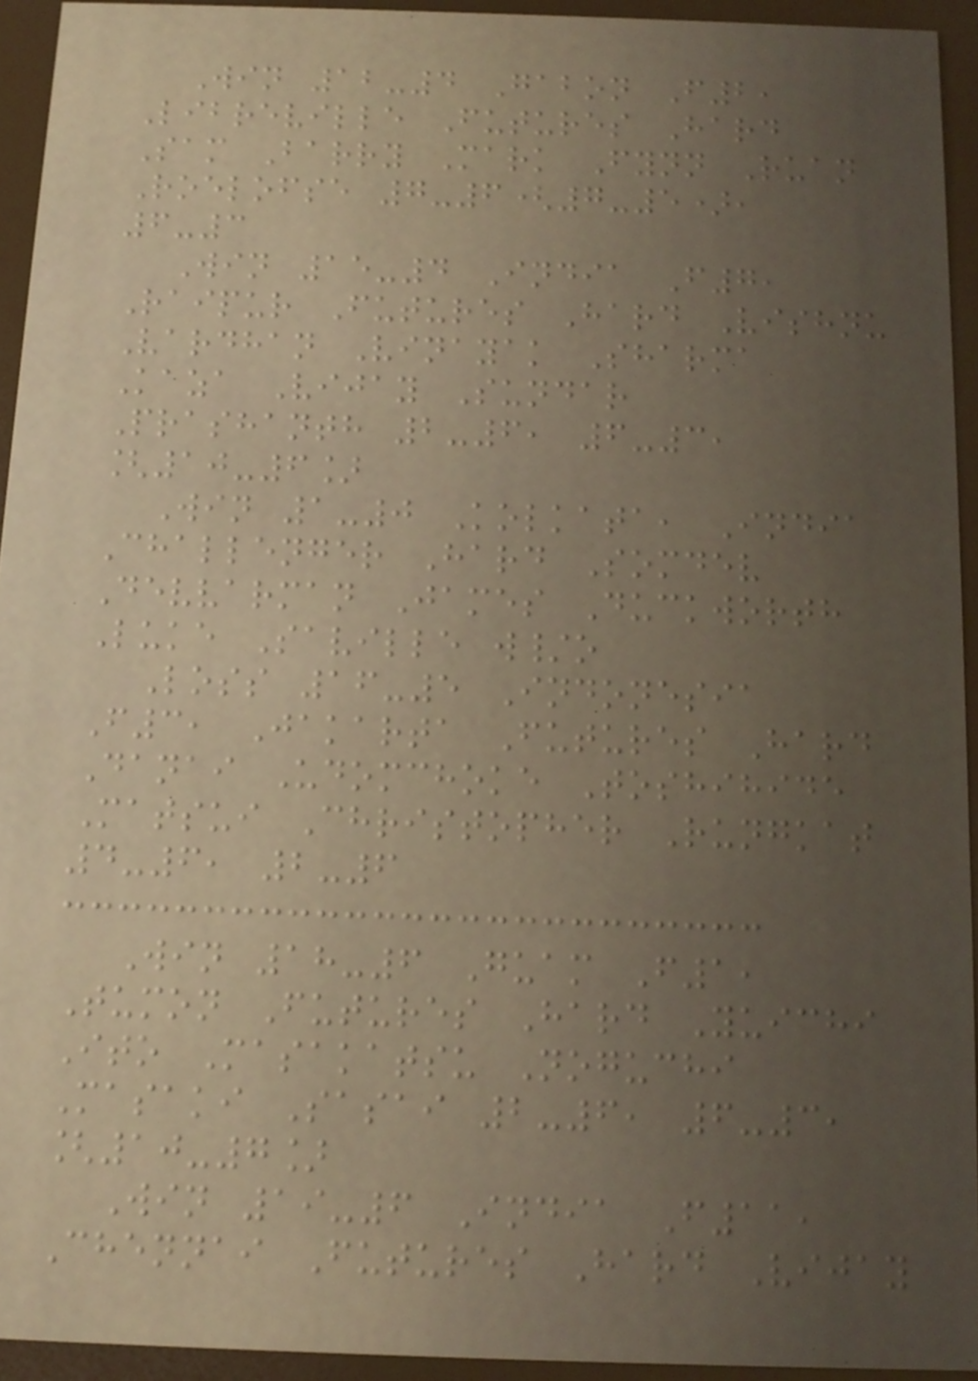Win 12-4 Gabon F2,
Libreville Futures Hard
Sam Barry Mark Fynn Ruan
Roelofse 7-6(7-5),
6-3
Win 15-4 India F7,
Raipur Futures Hard Vishnu
Vardhan Vinayak Sharma
Kaza Vijay Sundar
Prashanth 2-6, 6-3,
[10-6]
Win 1-0 Kolkata, India
Challenger Hard Somdev
Devvarman James Duckworth
Luke Saville w/o
Loss 16-5 Indonesia
F3, Jakarta Futures Hard
Danai Udomchoke Toshihide
Matsui Christopher Rungkat
4-6, 2-6
Win 18-6 Guam F1,
Tumon Futures Hard Yuichi
Ito Masakatsu Noguchi
Masaki Sasai 2-6, 6-3,
[10-7]
Win 19-6 India F11,
Chennai Futures Hard Vijay
